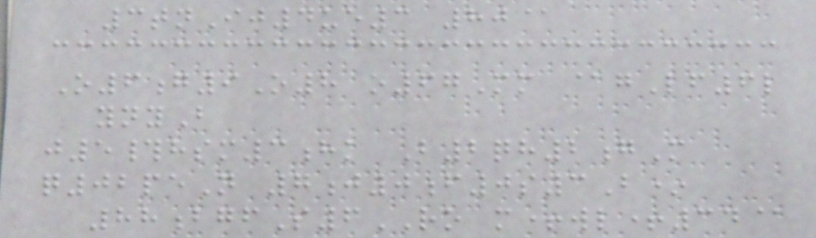3tnIj4ue3 80@
O6g9O8 o67Mm @gLf6l
ynyB
j5#hsm3hk B2qh2gM
q02peN 7j0f0s3B*
88bgfS6RO m+wl+34@
